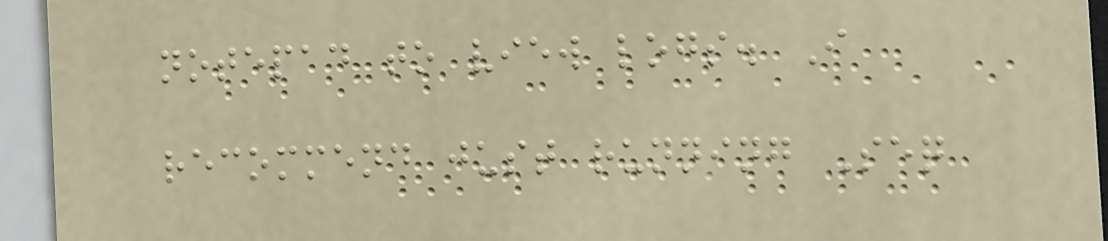notepad to view logs. I
recommend just running Seq
